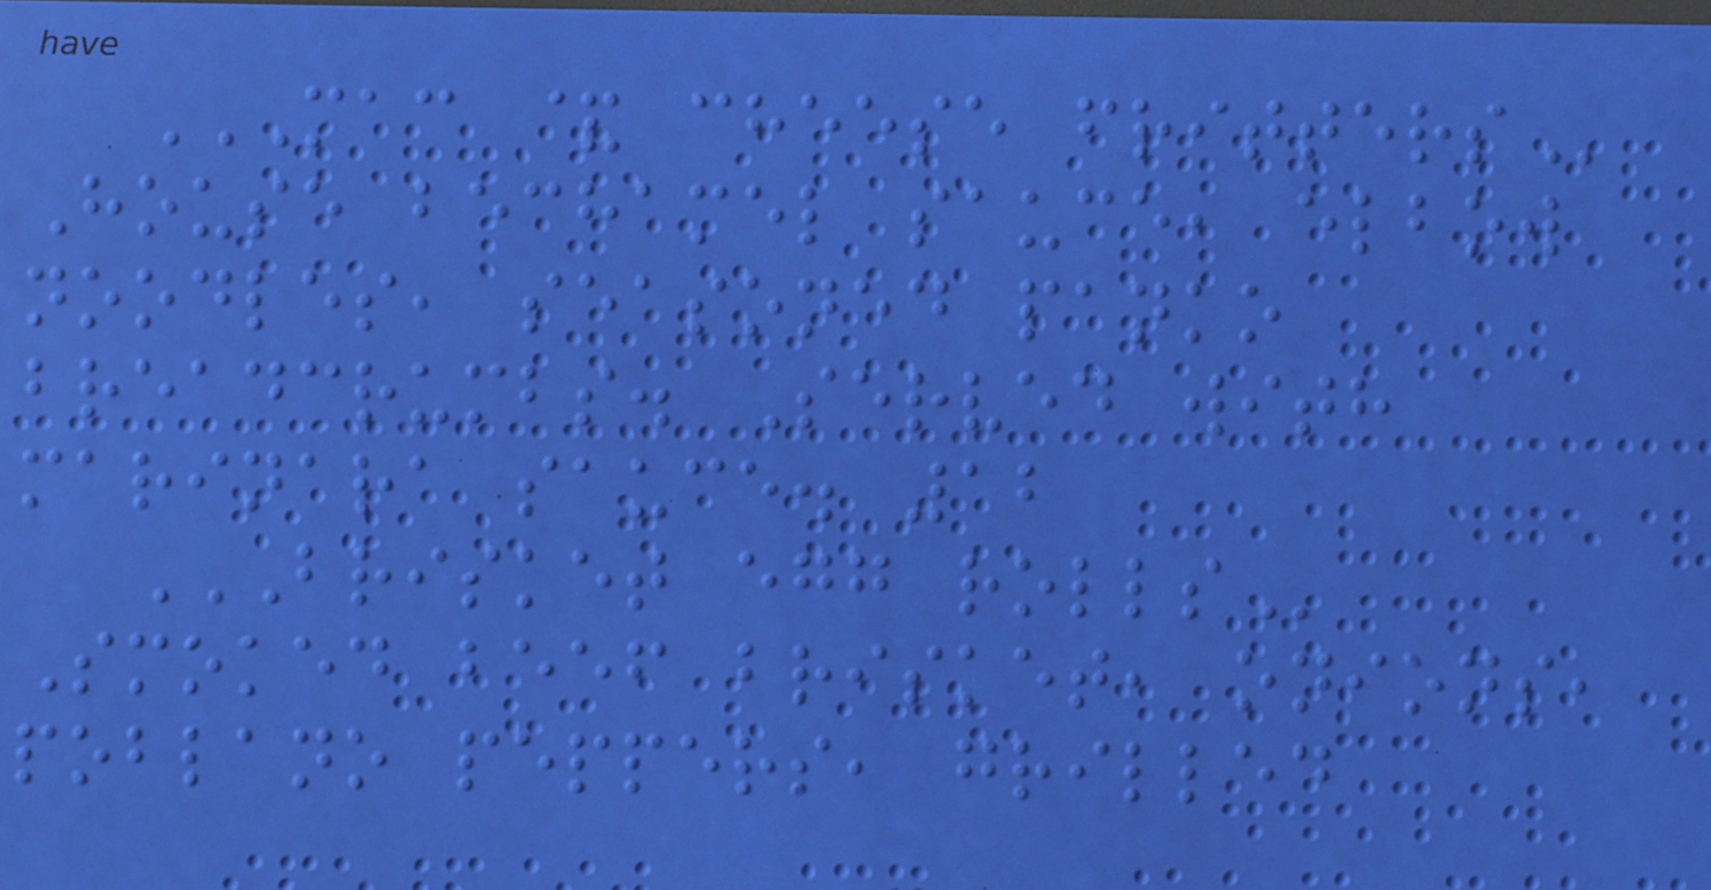MAC & CHEESE FRITTERS
House bechamel sauce, elbow
noodles, seasoned panko
breadcrumbs. Served with
marinara sauce. 12
BRISKET EGG ROLLS
Smoked beef brisket, onions,
poblano peppers, grilled
